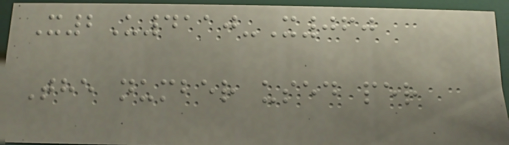X2U4110-X060
The number used per
